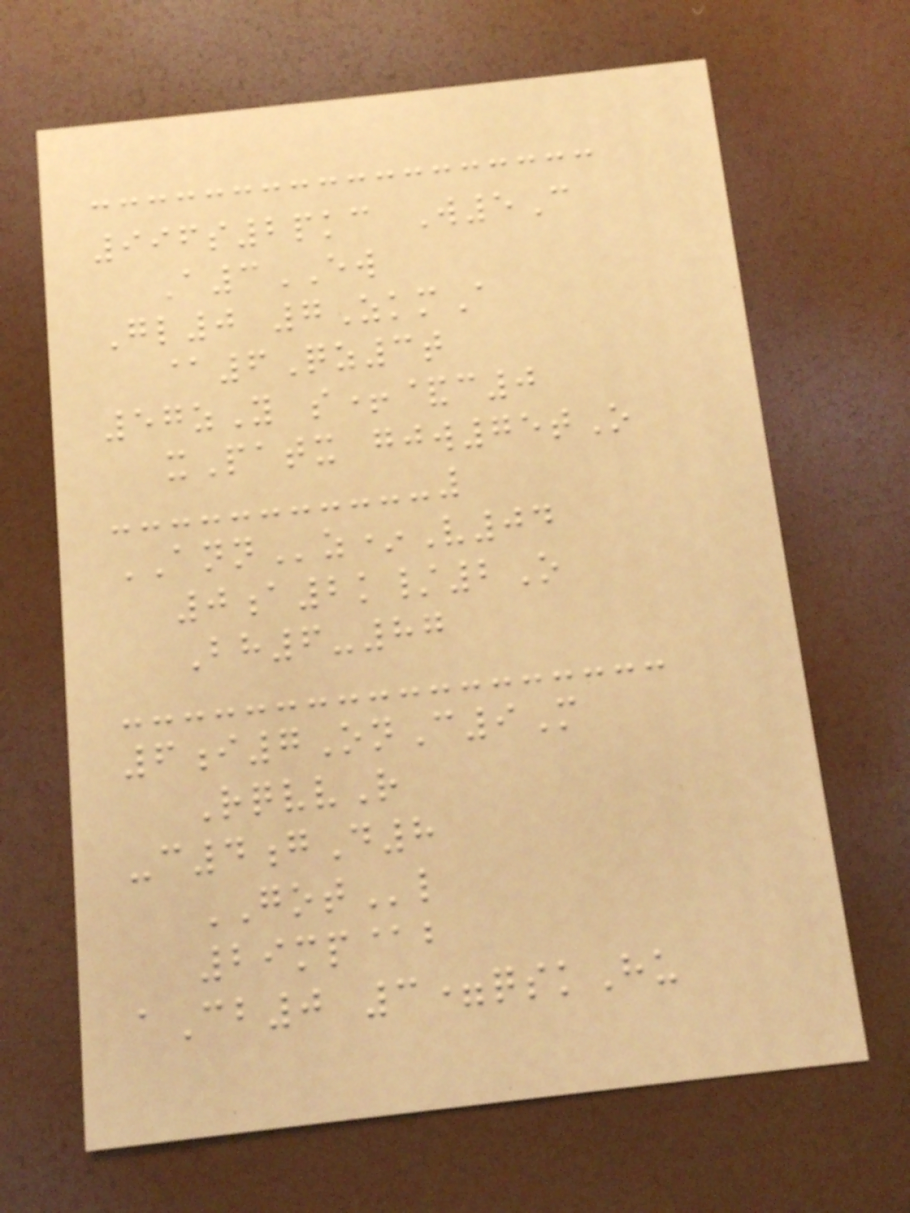996s2pkc W5C
A3EW
Gl0 7ZkmA
@6Qz3t
57zY s+&c0
xPatx gjw75tO
ANNz*V04
0a2k/2O
Bh6-87
6i7OnC9M
RqvvR
-c4gD8
GOTl
29mp@b
aCb0 3=qskHu
